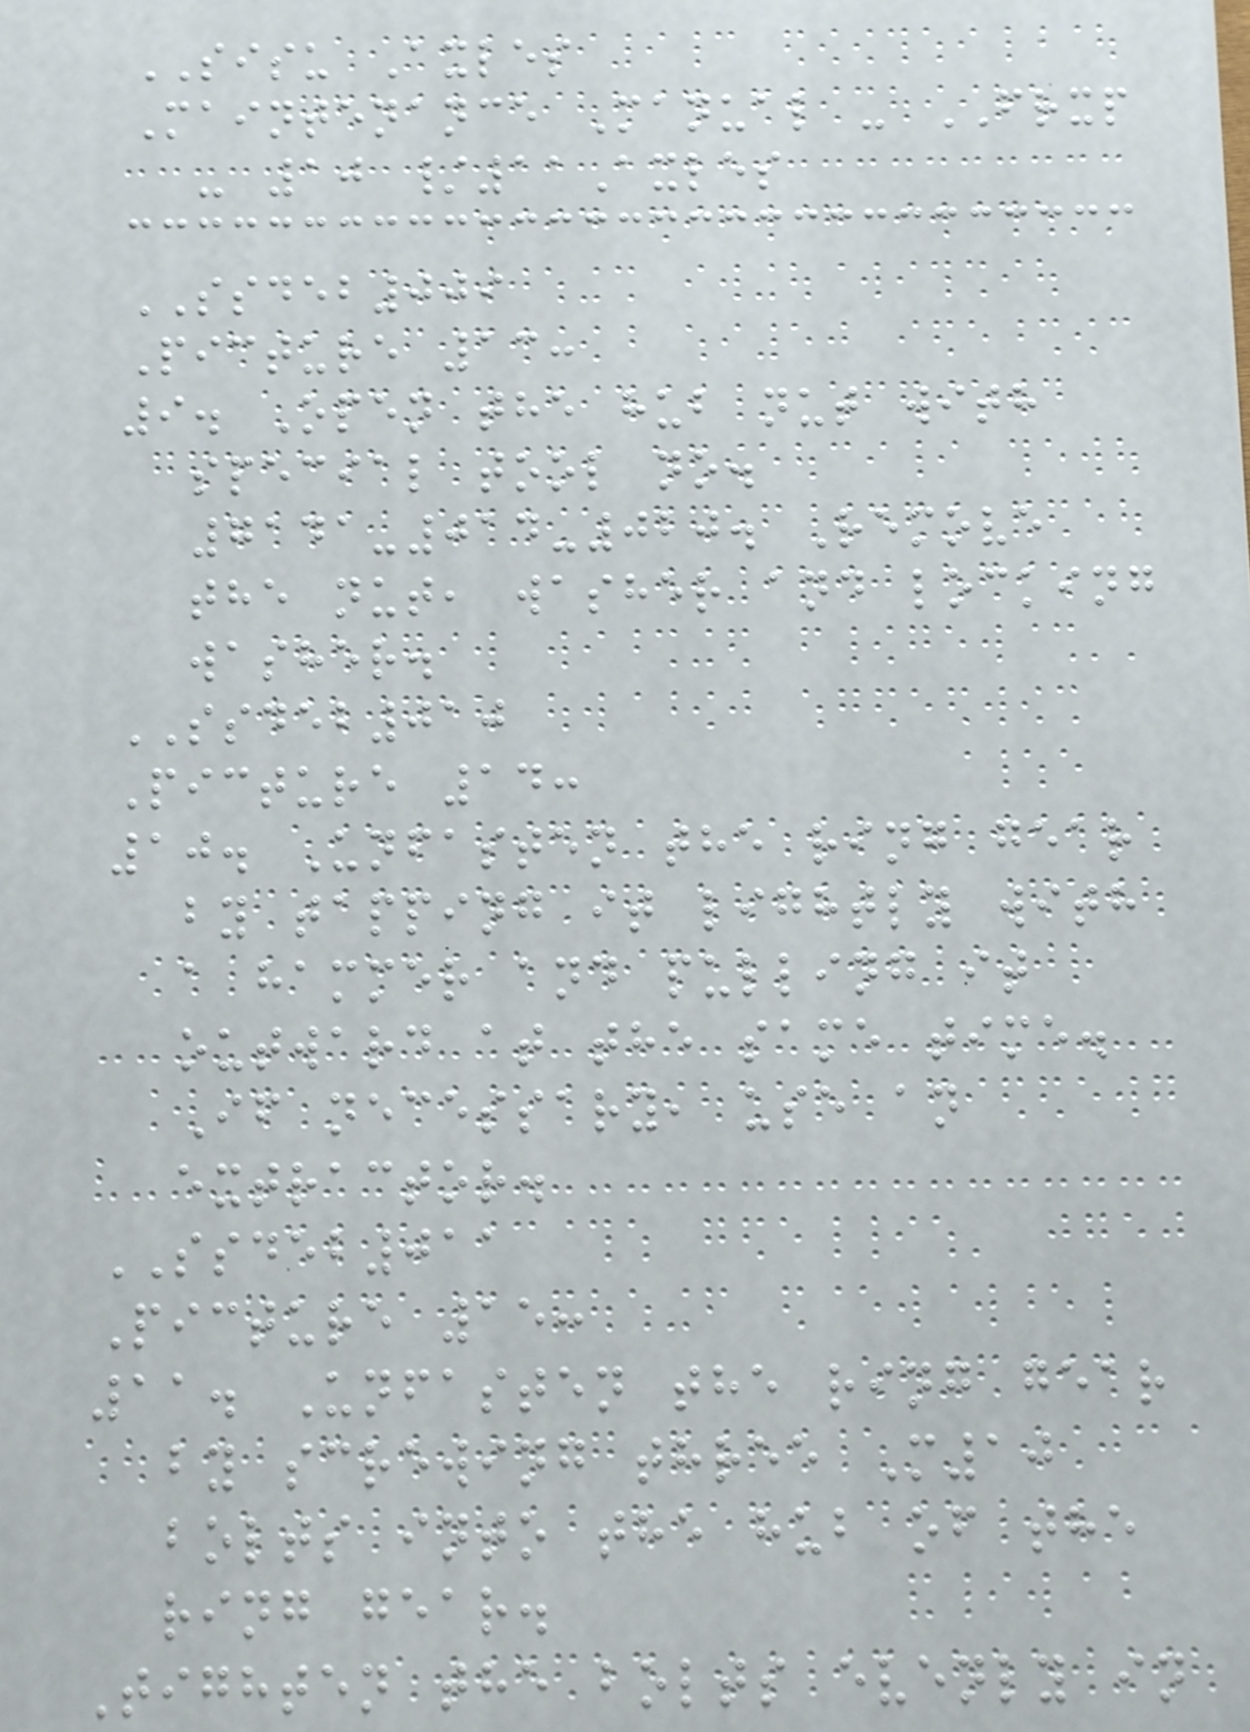SISU Axles
Maintenance Manual - FRXP
- 10 /11Axles
SSDEB009
Picture 13:
9. Open the hub nut with
special tool no.
7141-014-020. Remove
the nut, washer and locking
washer.
SSDEB010
Picture 14:
10. Unfasten the ring gear
by tapping it lightly with
a hammer and pulling it
outward at the same time.
If necessary, use an
extractor.
SSDEB011
Picture 15:
11. Unfasten the ring gear
by screwing three M10
bolts into the hub of the
ring gear.
Tighten the bolts evenly in
